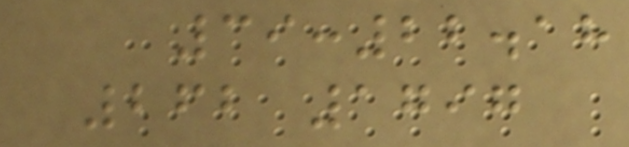39:22.18
262 1797
